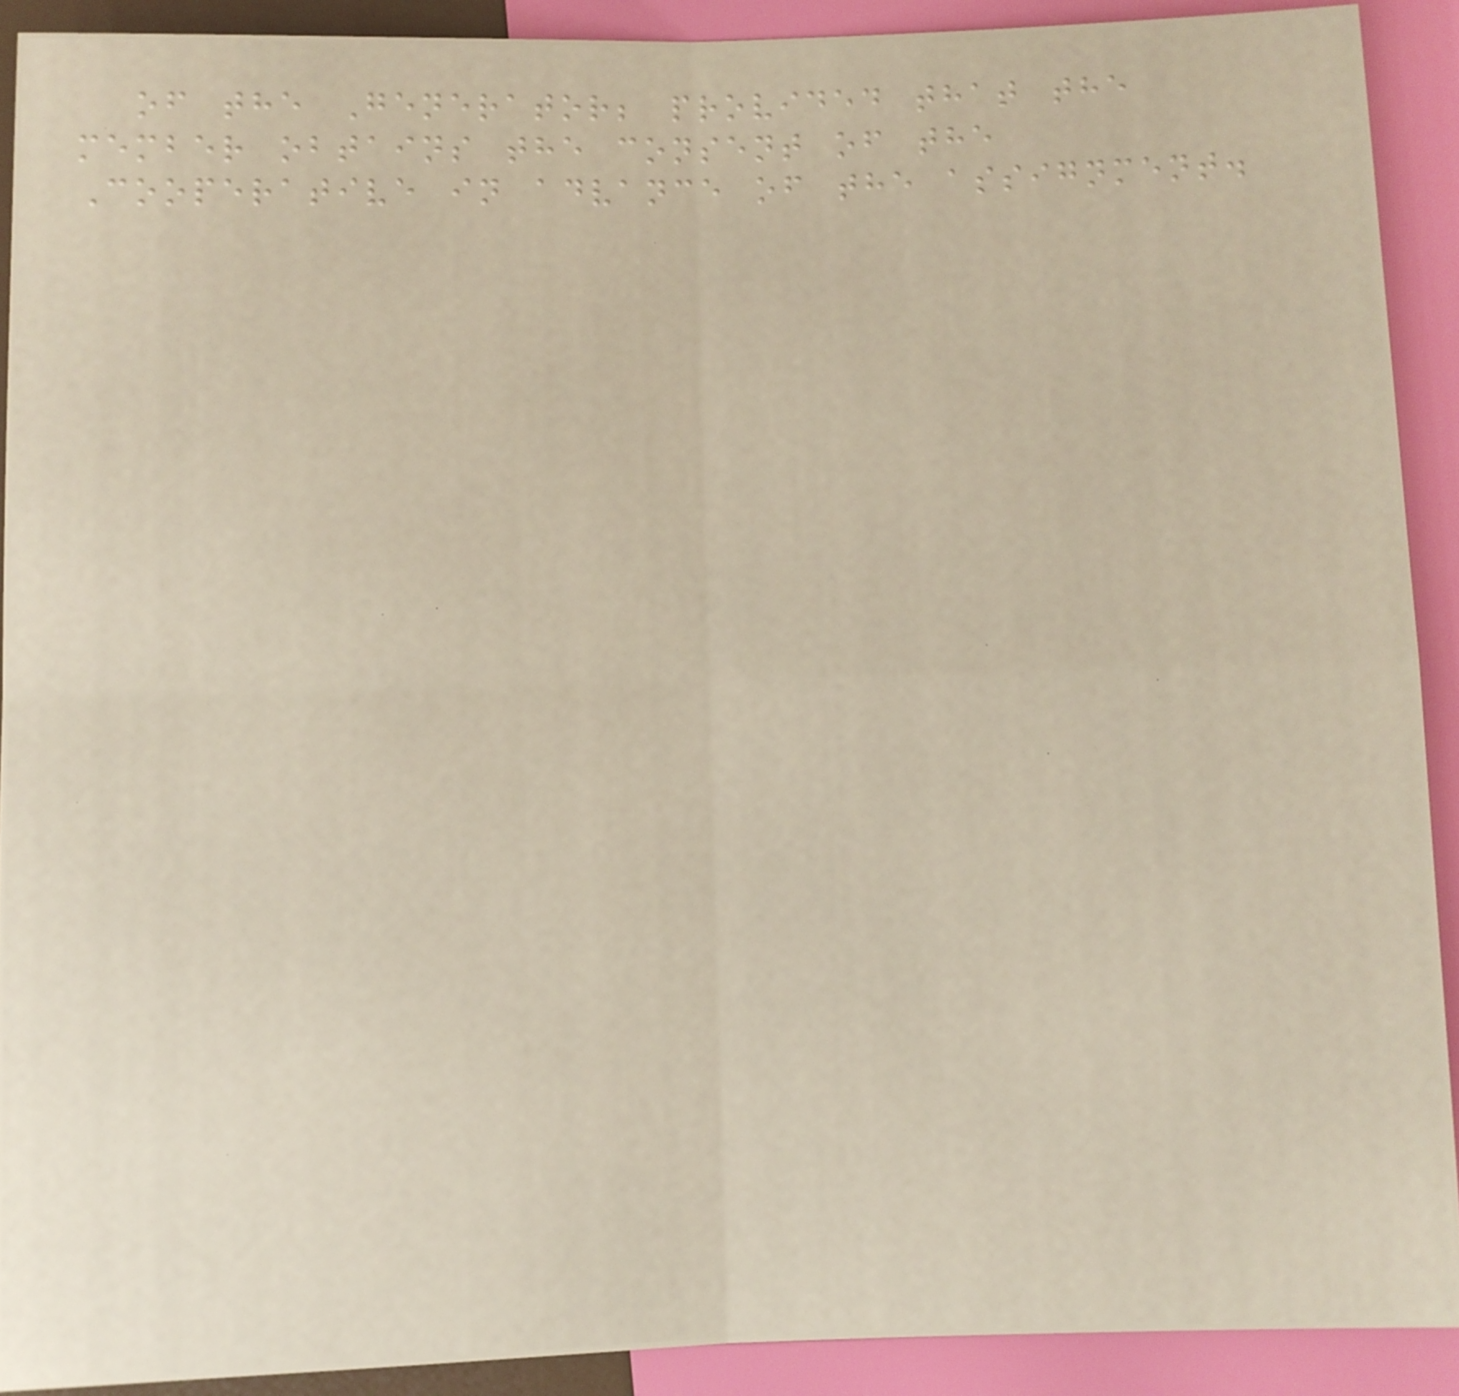of the Generator; provided that the
member obtains the consent of the
Cooperative in advance of the assignment.
